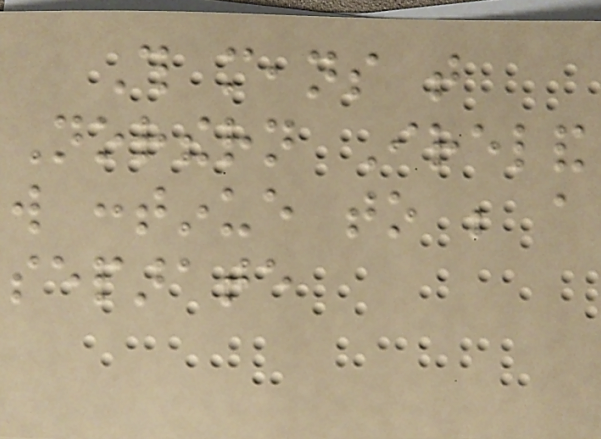This means that
Northern Ireland
will continue to be a
separate
